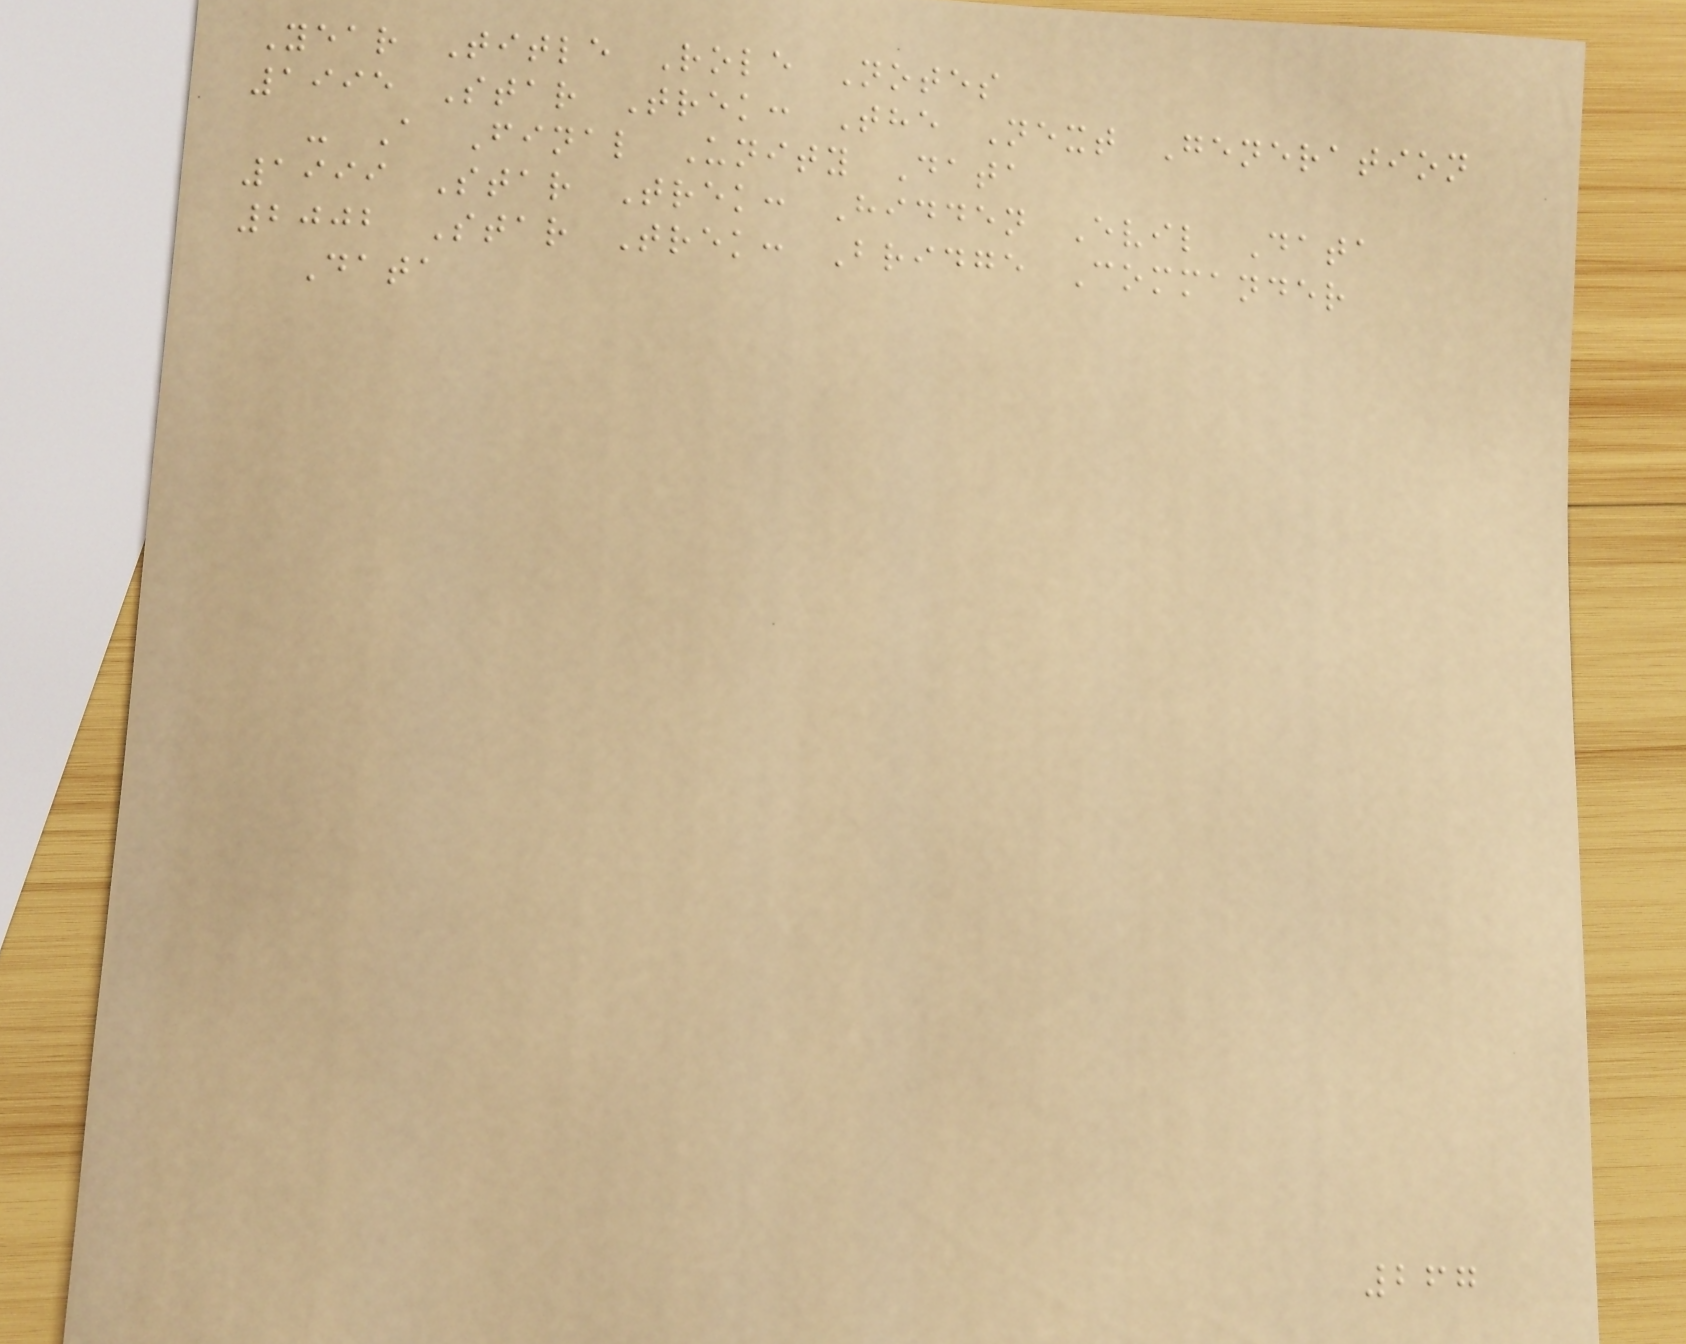Year Title Role Notes
1995 Star Trek: The Next Generation
- A Final Unity Data
1999 Star Trek: Hidden Evil Data
2002 Star Trek: Bridge Commander
Data
267
